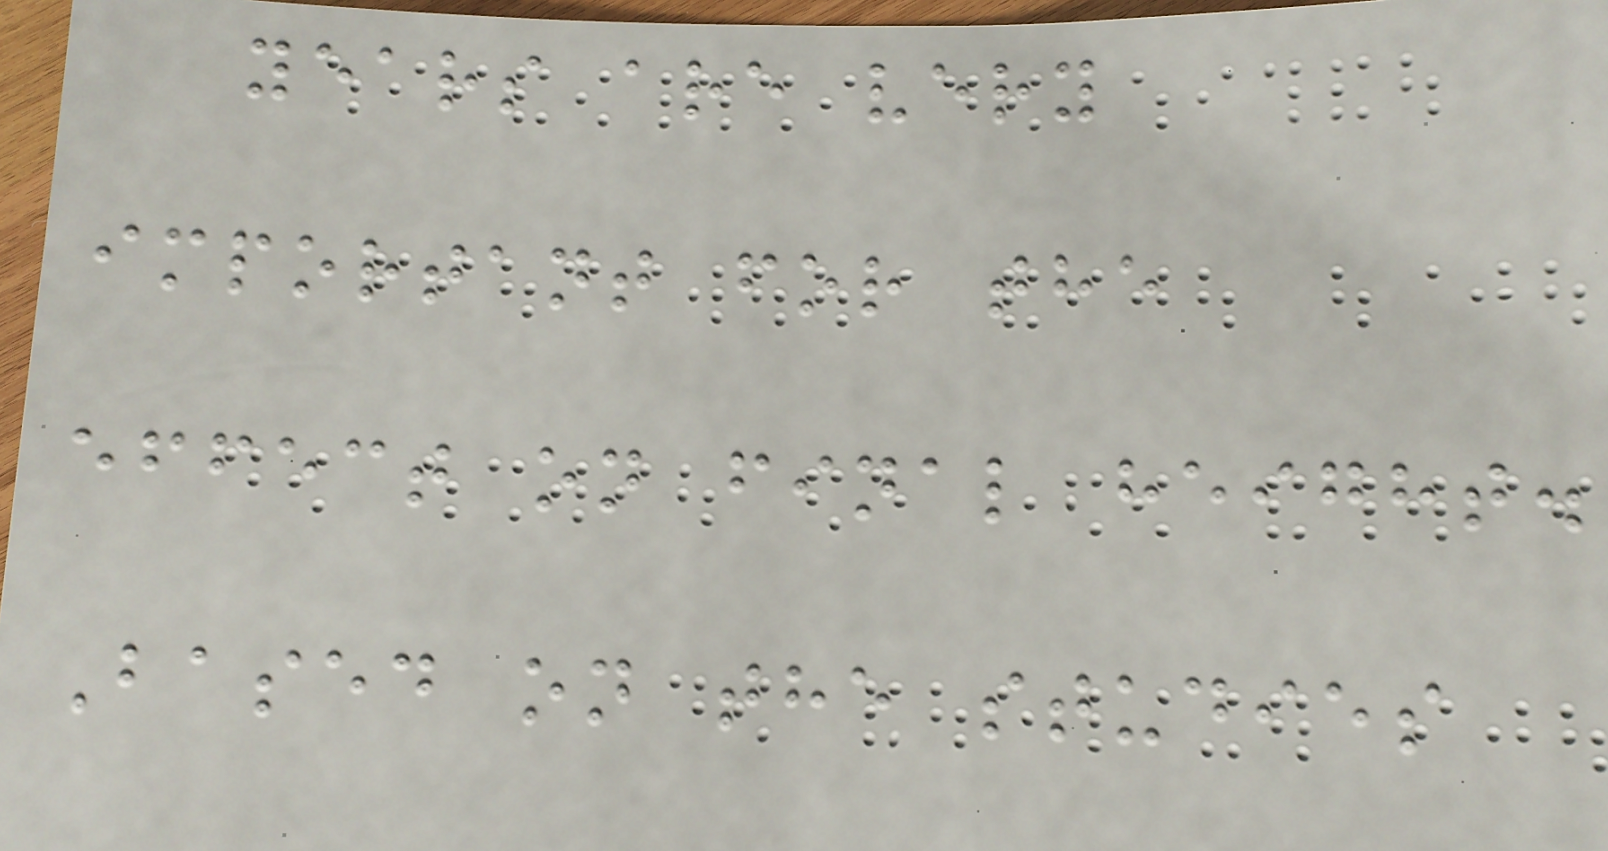years are very
important for the
effect on final height.
Based on the studies
